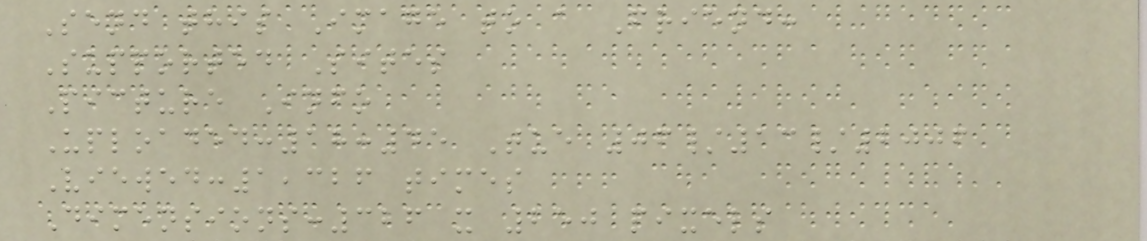Send this Image to a Friend:
Supported Sites
Picture Info
Uploaded:18:45 Tue 06/13/2006
Viewed:1,326 times
Dimensions:326 x 250 pixels
